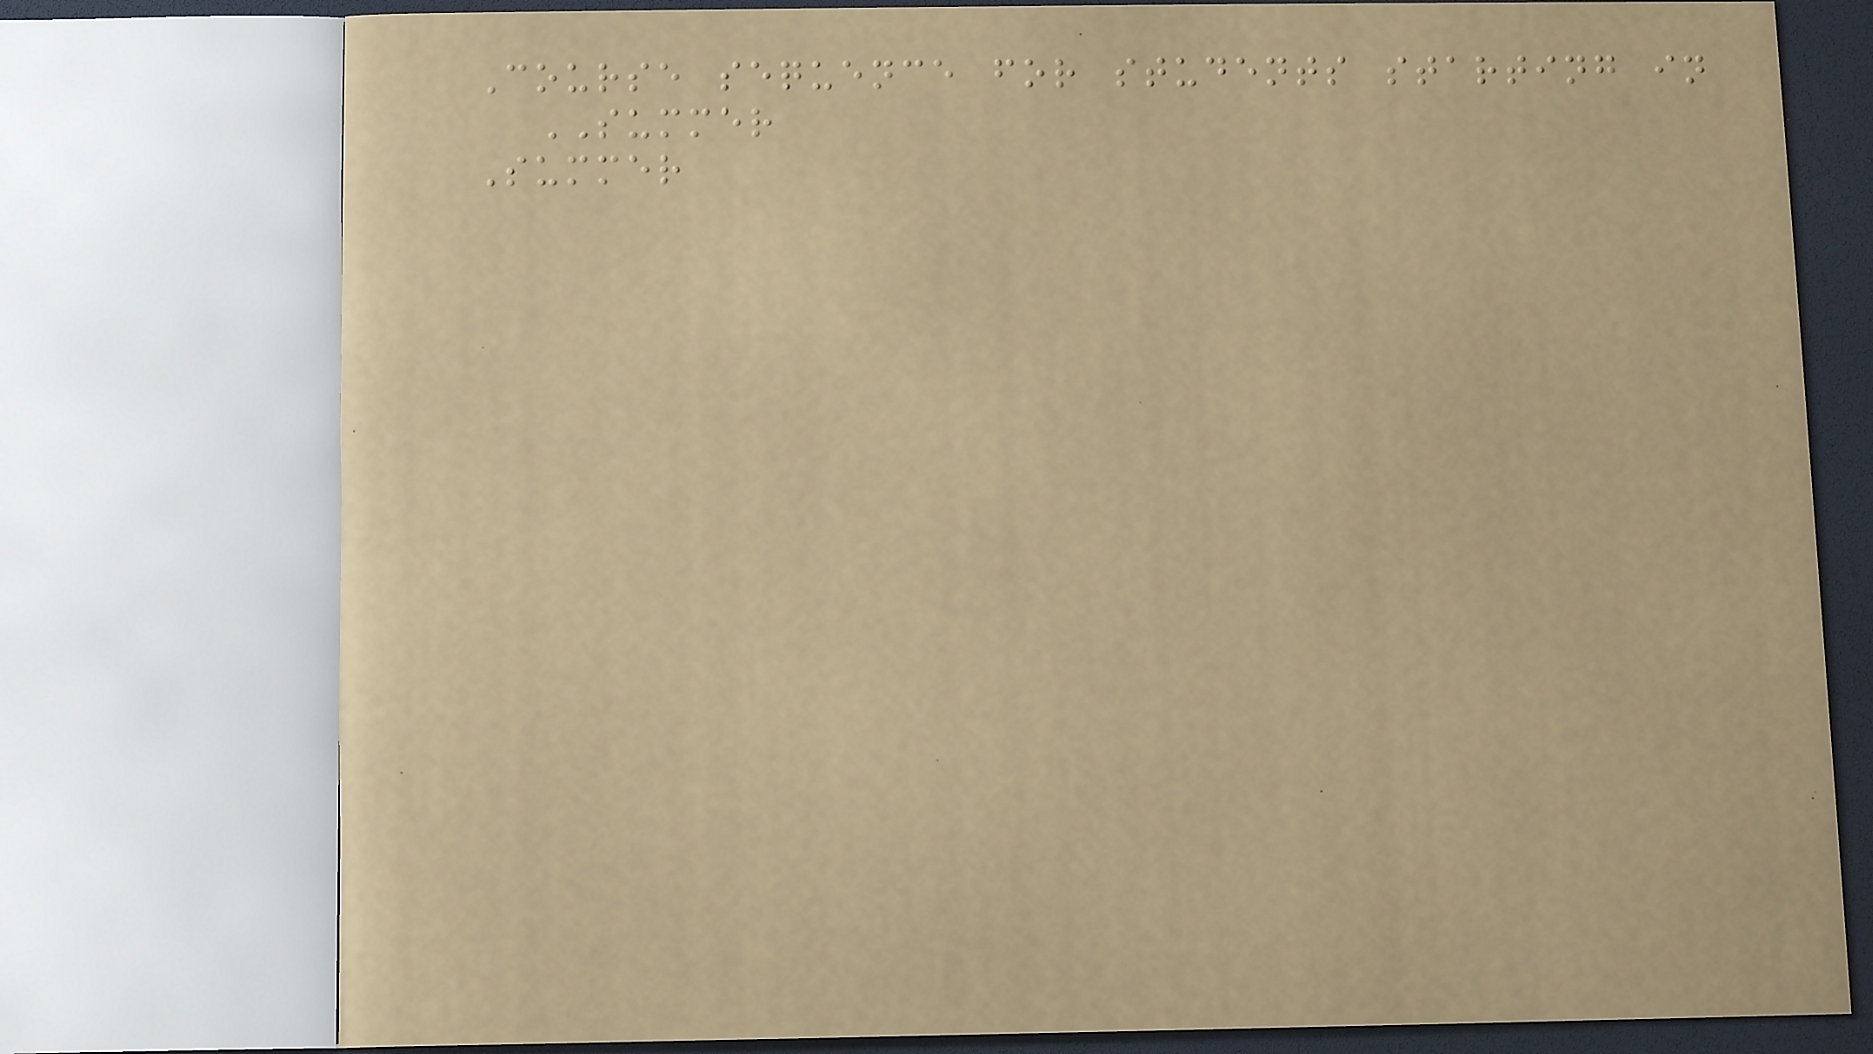Course sequence for students starting in
SUMMER
Summer
